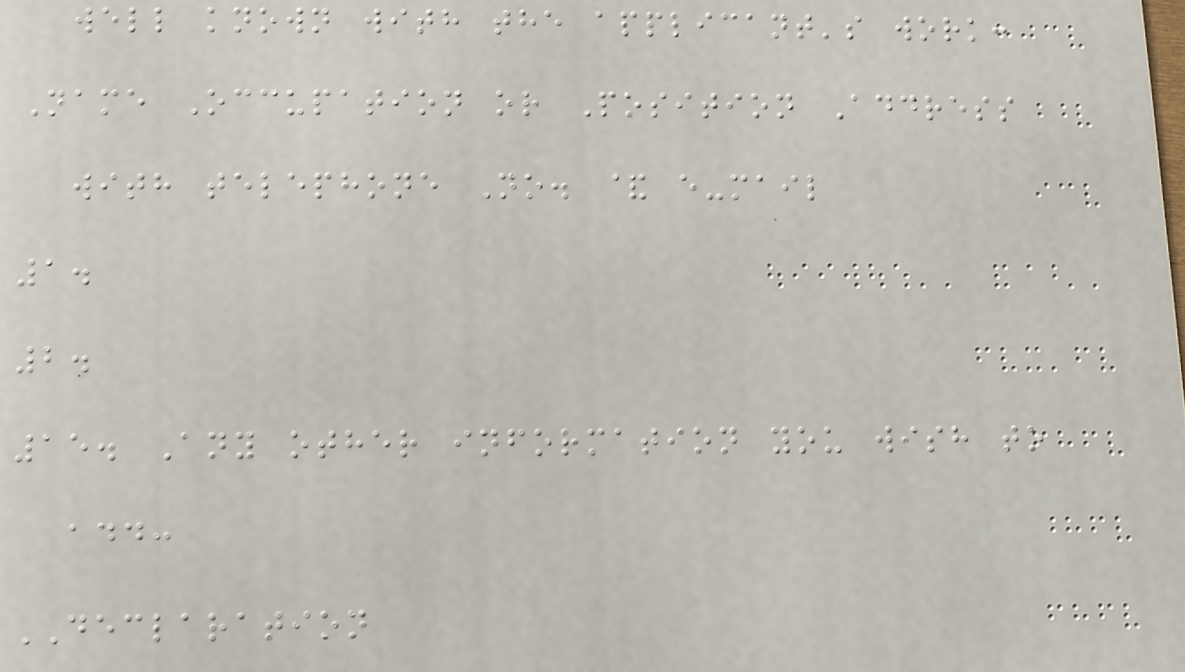well known with the applicant's work:
Name Occupation or Position Address
with telephone No. & e-mail
1.
2.
15. Any other information you wish to
add:
DECLARATION
